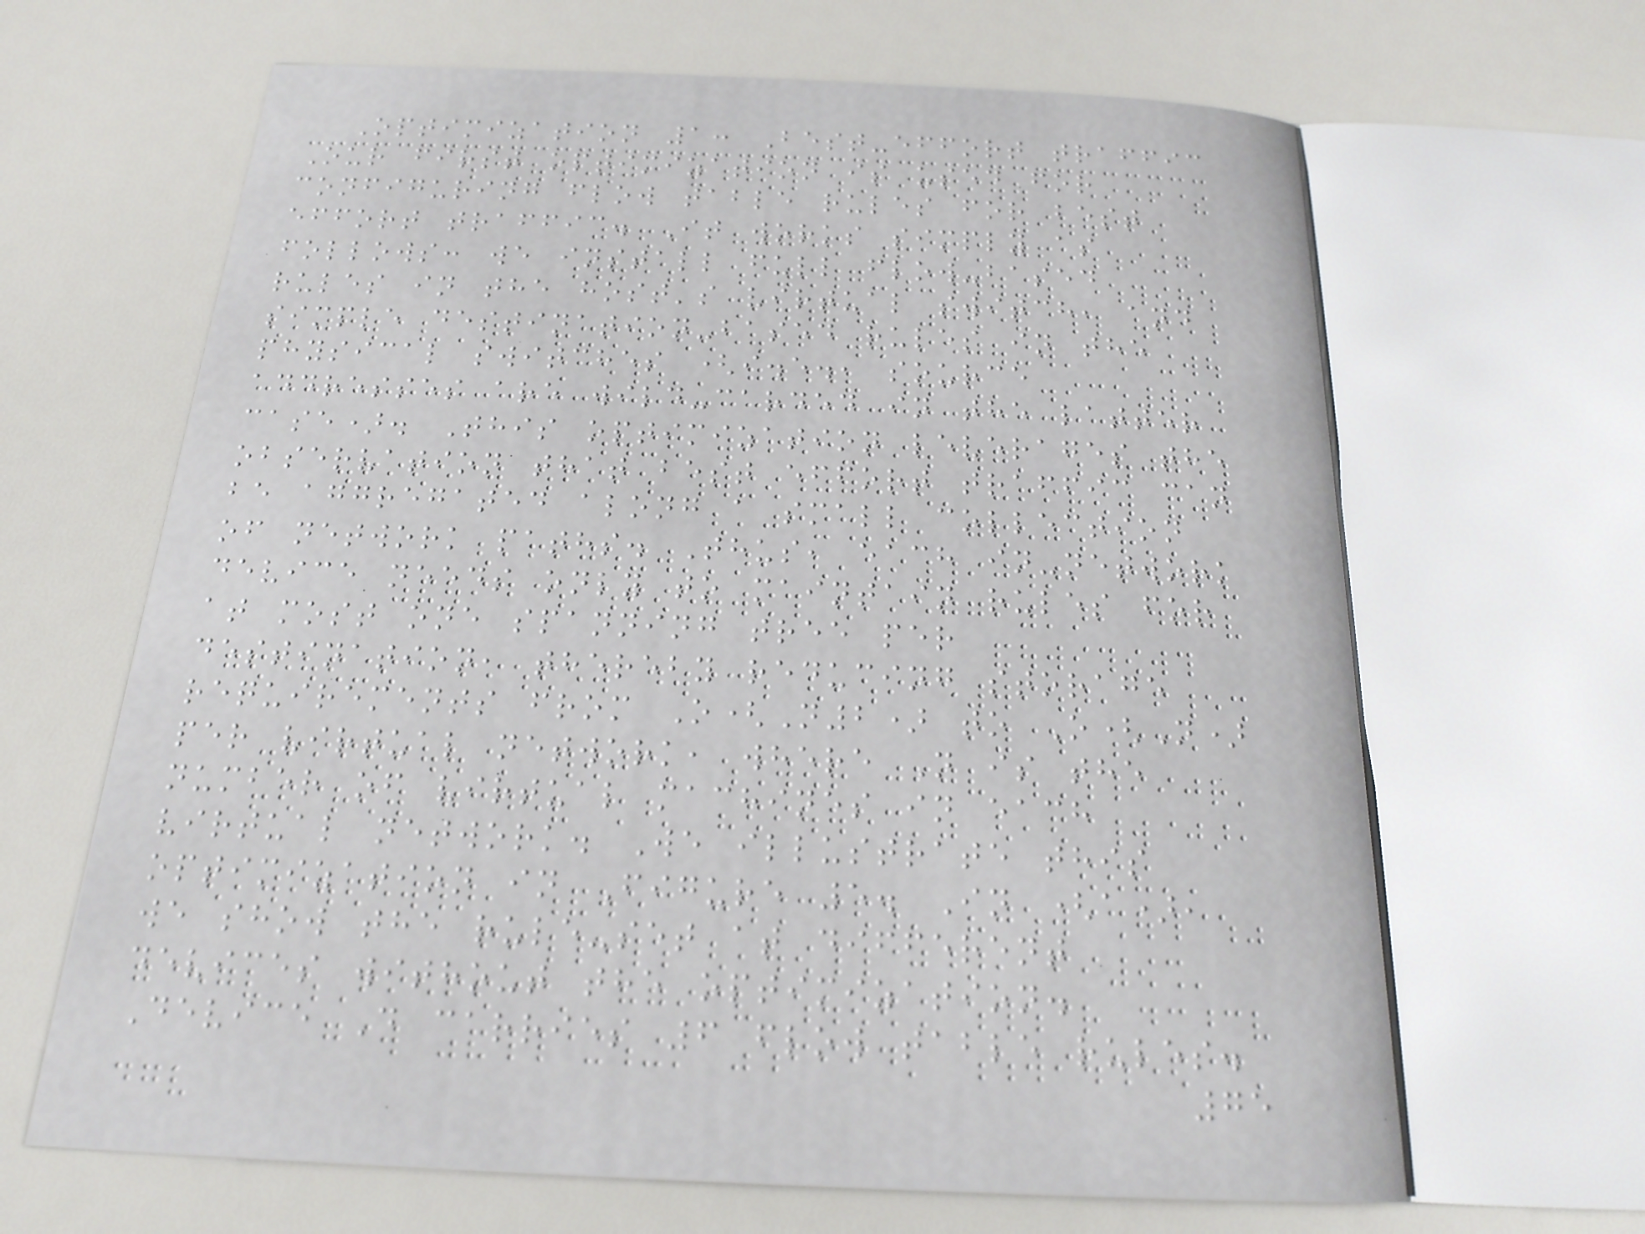Optimization 1: Best-effort traffic
Our first optimization is used for
configuring flow table rules for best
effort traffic. It works simply as
follows: we install full flow-based
rules in the host's virtual switch, and
simple destination-based rules in the
physical switches (i.e., source
addresses are wild-carded in the latter
case). This optimization leverages the
observation that best effort traffic can
be aggregated along a small collection
of network paths. Thus, each in-network
device needs only to maintain rules for
at most one spanning tree per
destination, thereby reducing storage
requirements from O(N2) to O(N)
per virtual network, where N is the
number of virtual machines in each
virtual network. We illustrate this
optimization in Figure 5. In (a),
we show the rule-set at different
devices without the optimization.
Device D carries 6 flow table rules.
75
